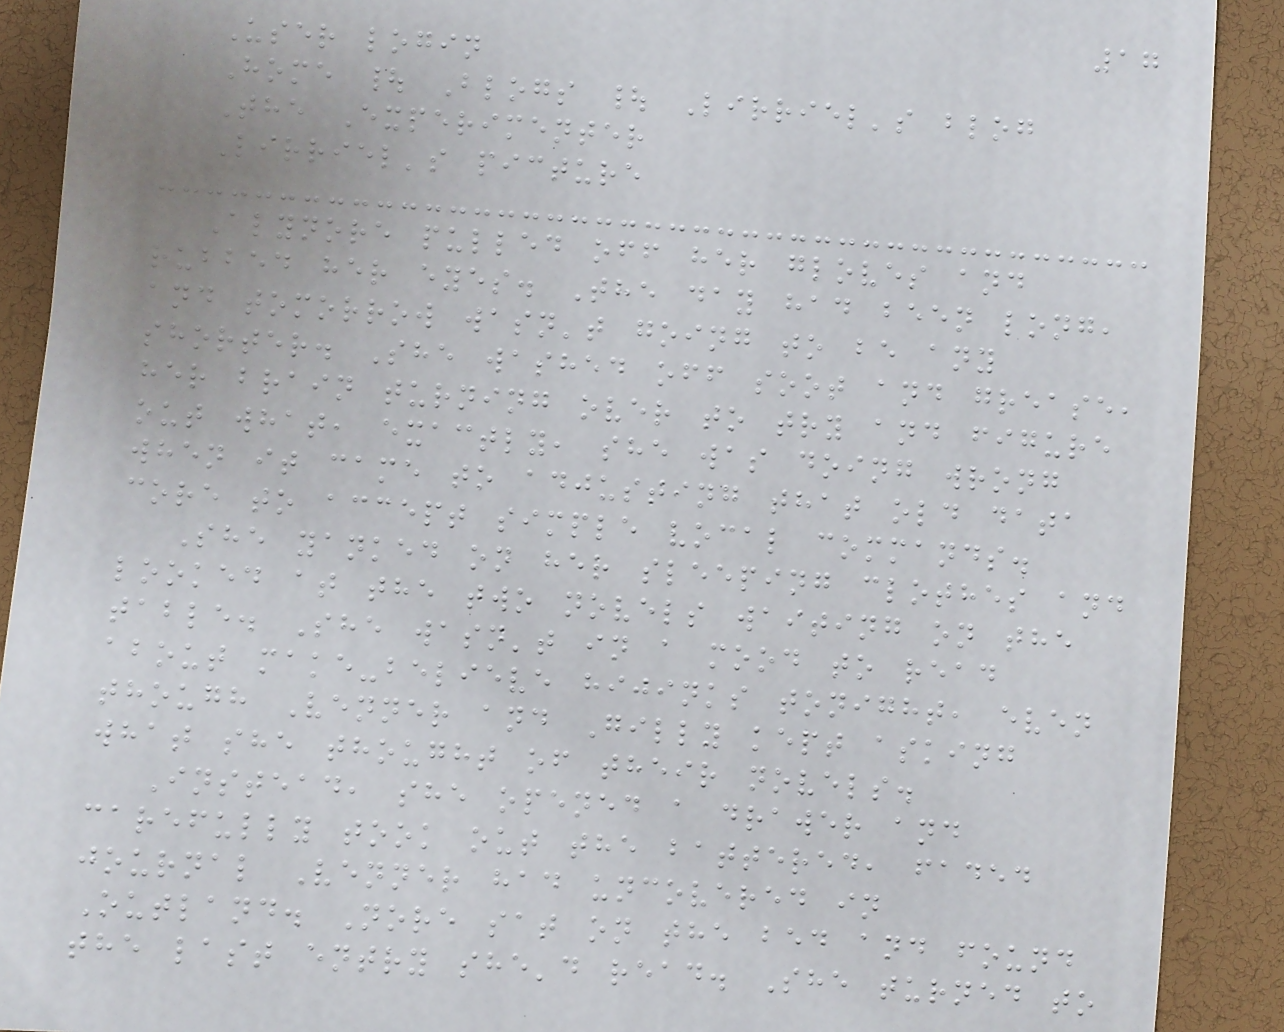17
User login
Home | Blogs | Lirriel's blog
The Experimenter
Lirriel's picture
Alynore pulled off her gloves and
rubbed her eyes. The day had been long,
and tomorrow wasn't going to be any
shorter. She washed off soot and grease,
her brain turning over to try and figure
out what, exactly, she was doing wrong
when it came to adjusting that old data
core to accept simple vocal commands.
She yanked on her sleeping clothes and
looked at the two novels waiting on the
table. She wasn't in a mood to read
about make-believe hijinks tonight, even
though Venner and Gilly kept asking
what she thought of their novels.
Instead, she opened a drawer and
carefully took out the battered, faded
journal Venner had uncovered in
Outland. Nore sat on the bed and found
the last entry she'd read. She turned to
